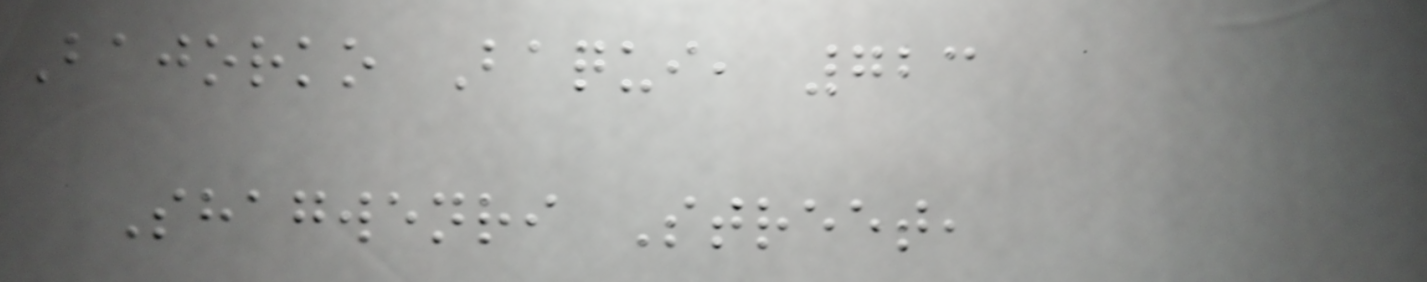Bajorko Baqui, 723
Shagwenri Street,
